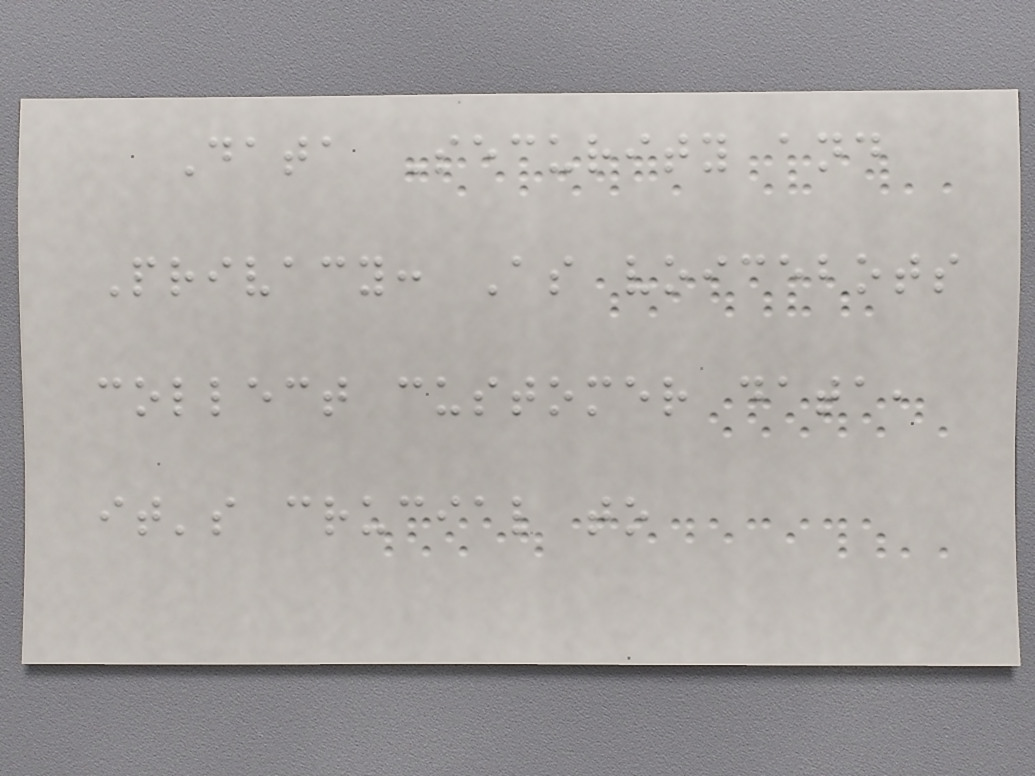Data Security and
Privacy: As voicebots
collect customer data,
it's crucial to
